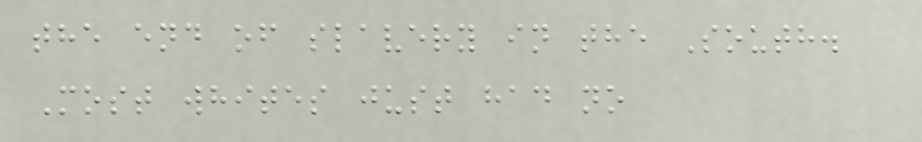the end of slavery in the South.
Most whites just had no
